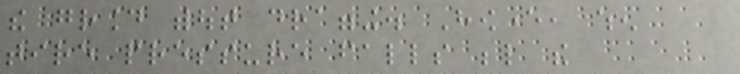the ground without dragging. However, when
tire pressure falls below the
